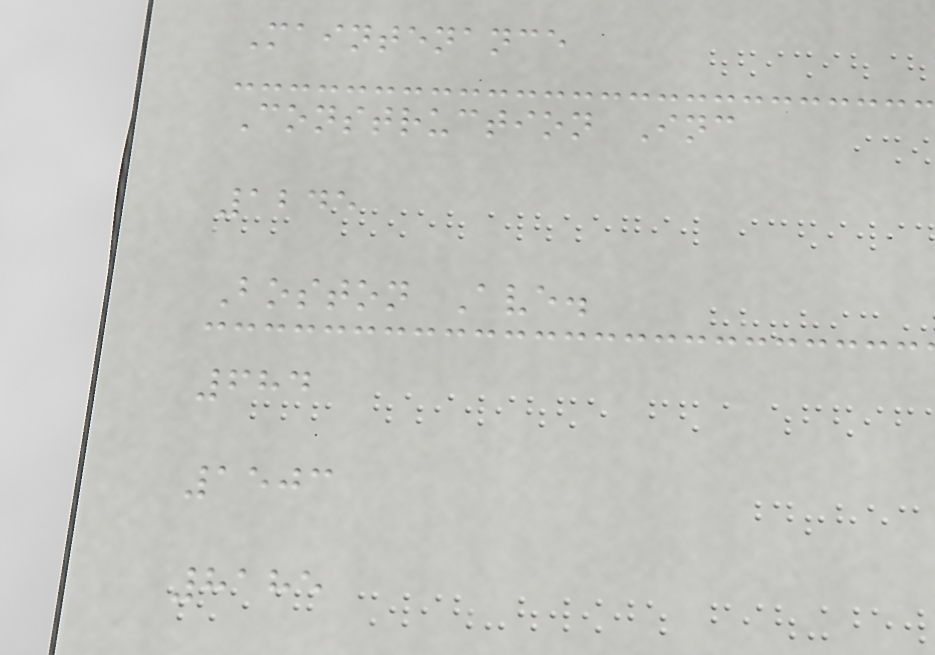Maintenance
Construction Inc
1245
Boston Ave.
684
1503
8185
